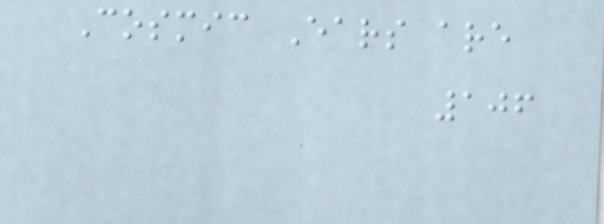Cosmic Ears are
106
